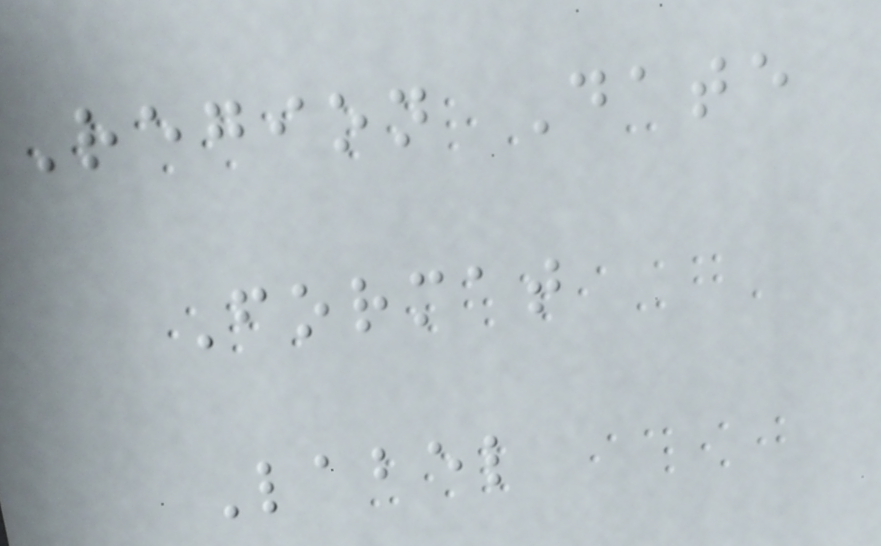Region Date
Format
Label
